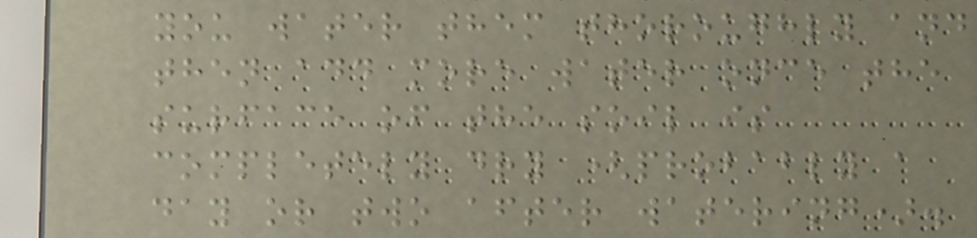you water them thoroughly and
then add more water once the
surface of the soil is
completely dry (probably a
day or two after watering).
